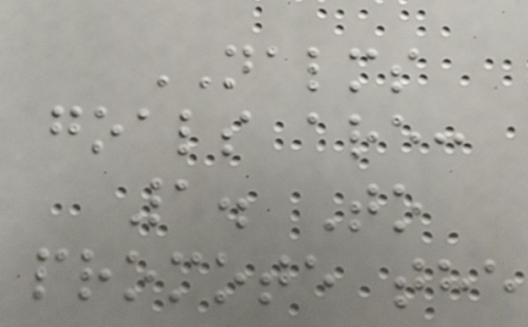NALMS
goals are:
1. To
promote the
